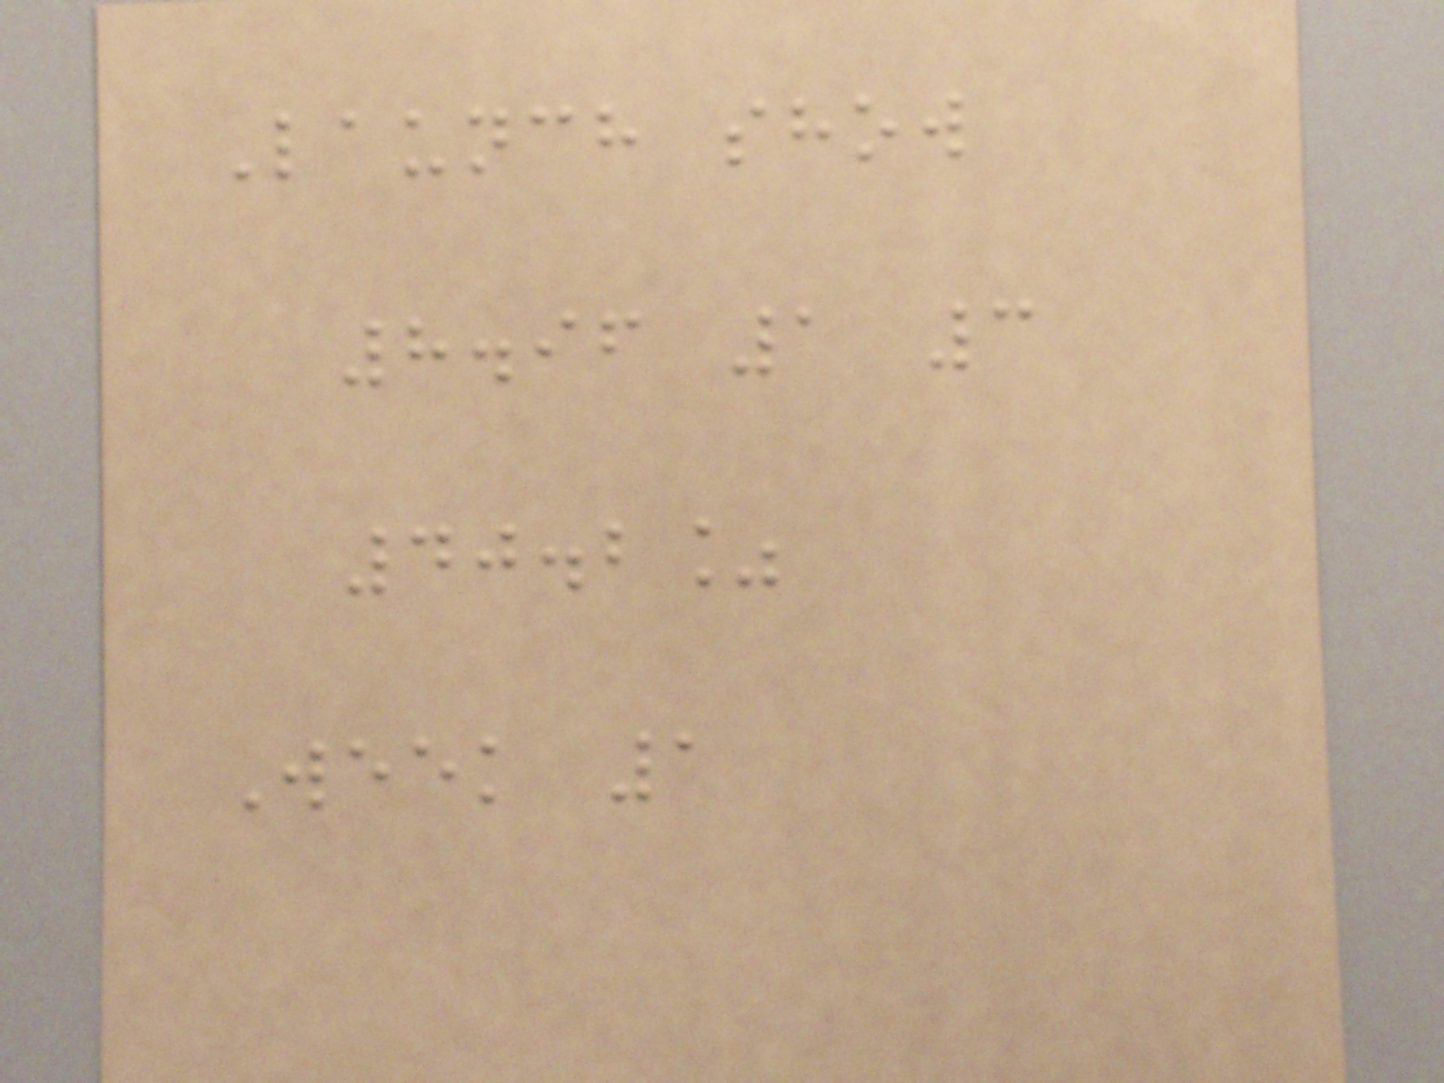Launch show
8.96 1 3
40.2%
Week 1
